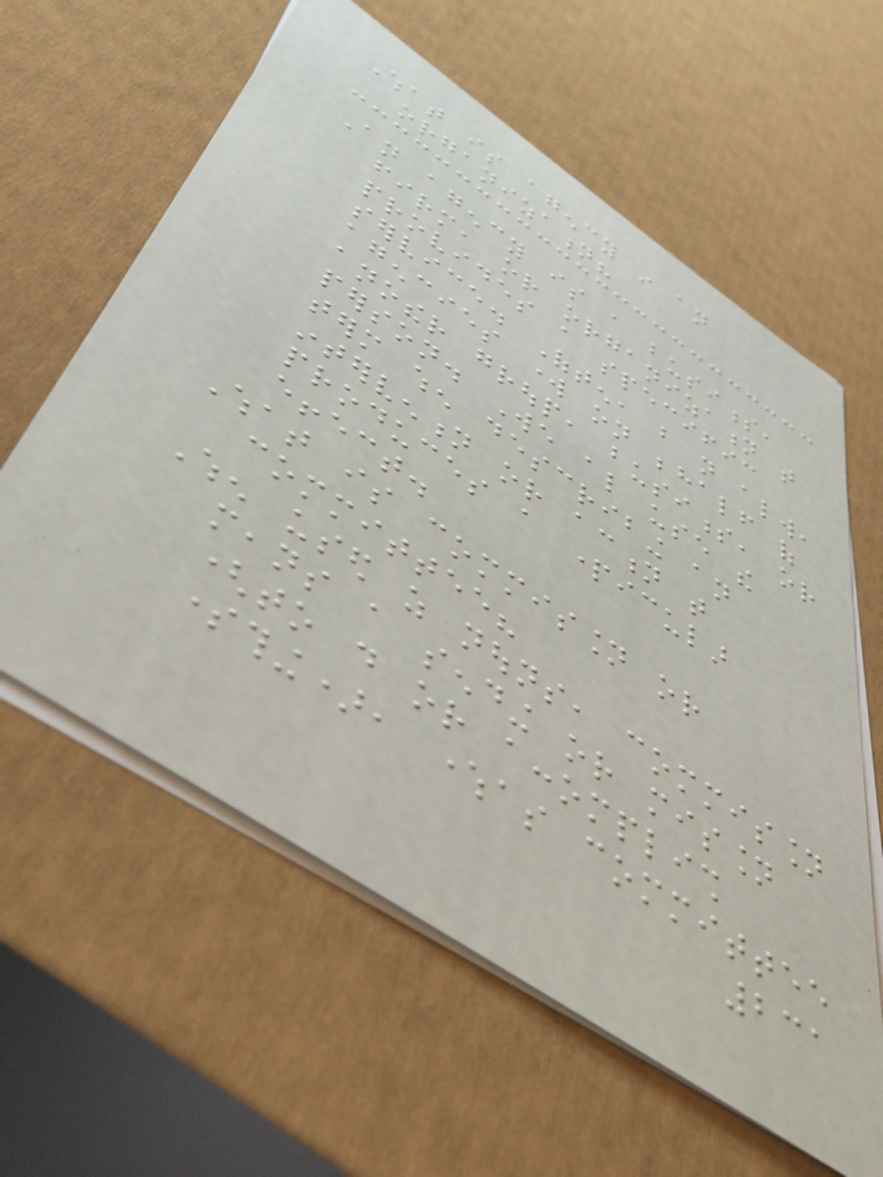What is agency in an
organization?
An agency is a business,
firm, or organization that
provides a specific
service. Often, but not always,
agencies work on behalf of
another group, business, or
person. We also use the
term when describing an
intervention or action that
produces a particular
effect.
What is commission or
committee?
When used as nouns, commission
means a sending or mission
(to do or accomplish
something), whereas committee
231
